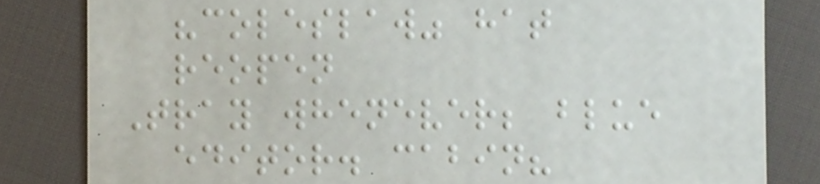"coleslaw" hat
reopen
Tray whenever; blue
editor. cabin?
